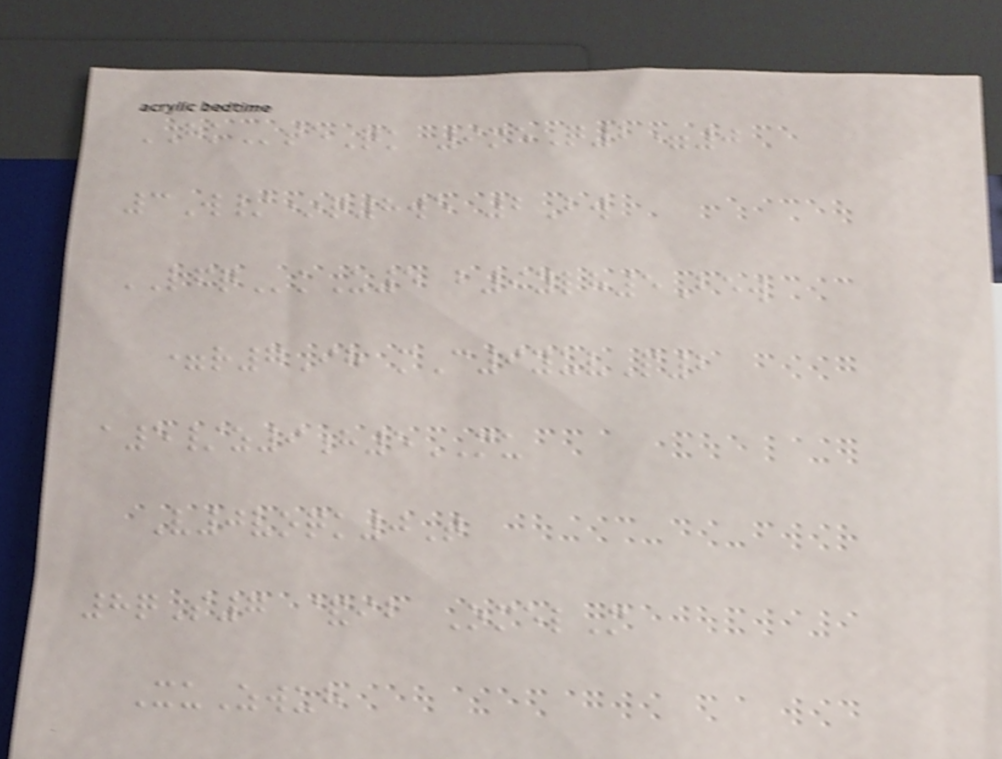HKteQk 9meQ2=0
3W/*q8we 2Bw
LFQkU5 b9ylh5Bew
=r7Ih mC9yuvP2
a5/z9h5MU
V0voqk0T
8qS7 &ib OmelM
XuZwuh
